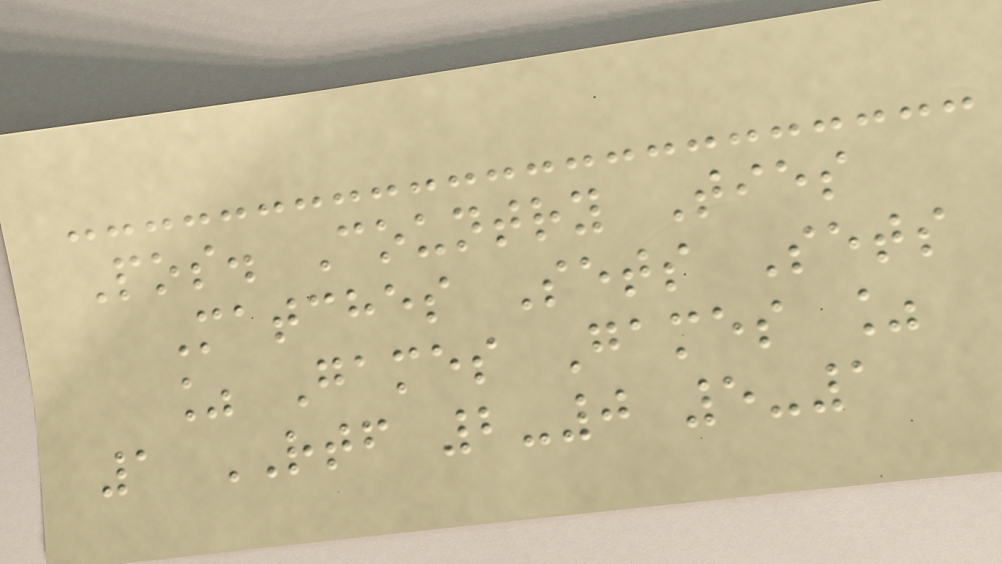Pos. Country Ties
Matches Sets Sets
% Games Games %
1 RTF 2-0 5-1
